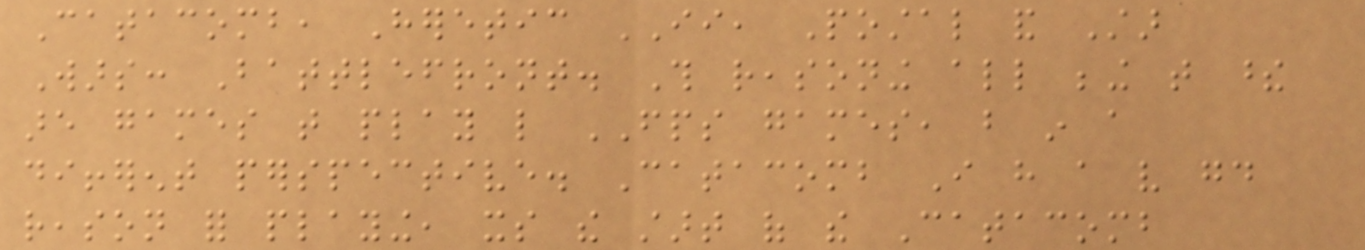Catacomb, Heretic II, Postal and Star
Wars: Battlefront. This reasoning all being that these
are games that play like FPS games, but in a
different perspective. Catacomb I have a very good
reason for playing, its the start of the Catacomb
